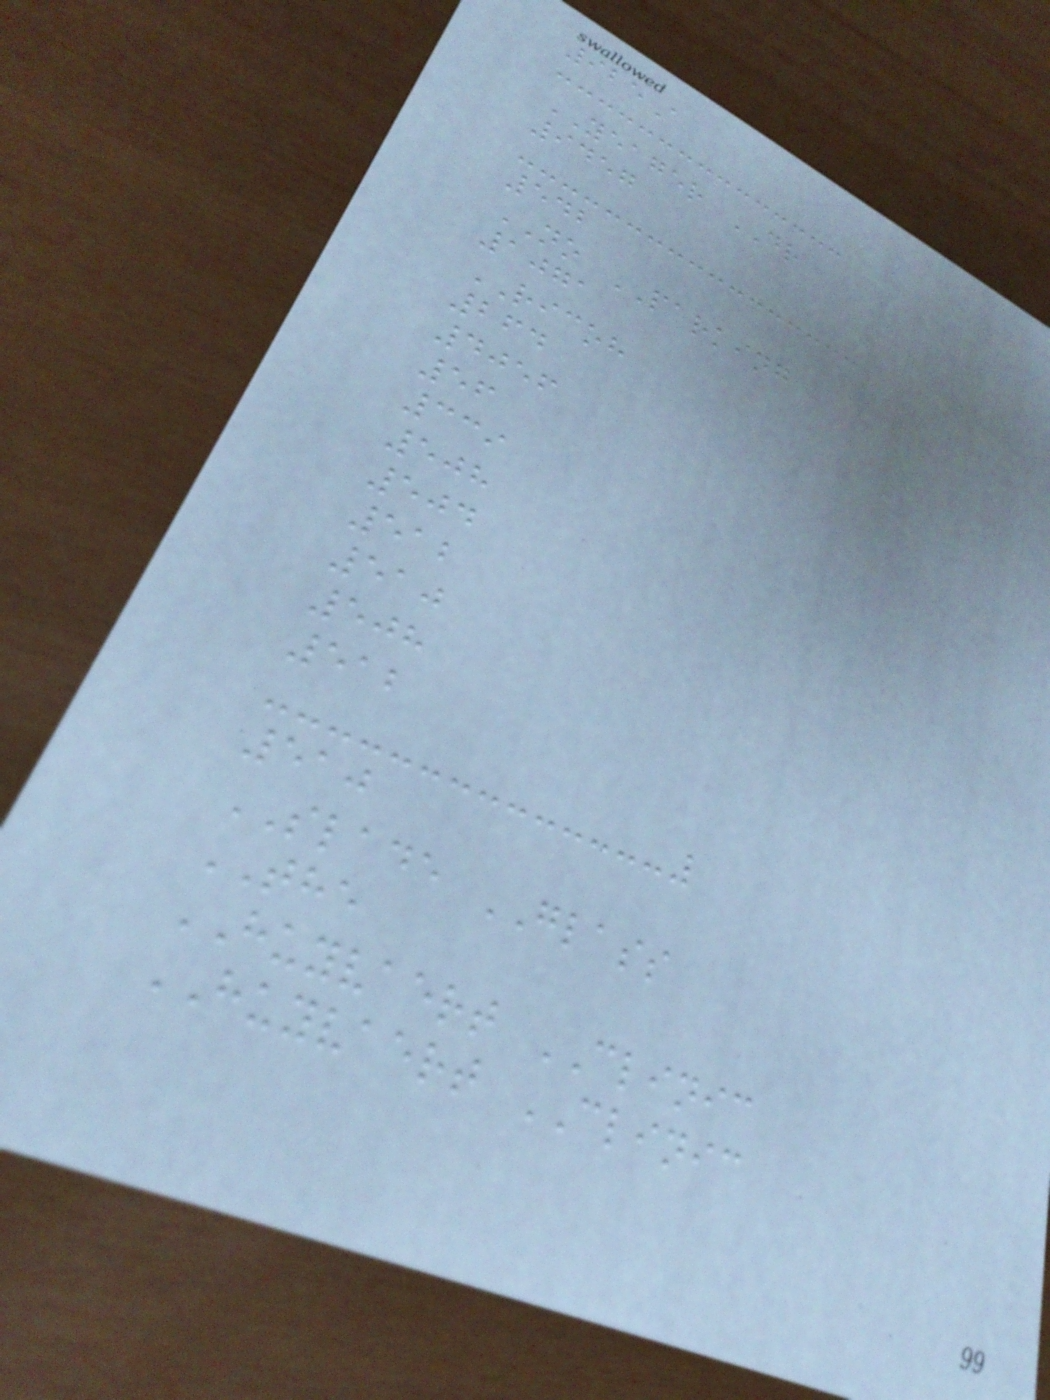925A
YEAGER DR
9457
542
NO PARKING
1071
RICOH
264
4056
56
339
508
504
512
510
508
512
510
SLADE GLASS
THE
HUYVAERT CLINIC
HUYVAERT CLINIC
